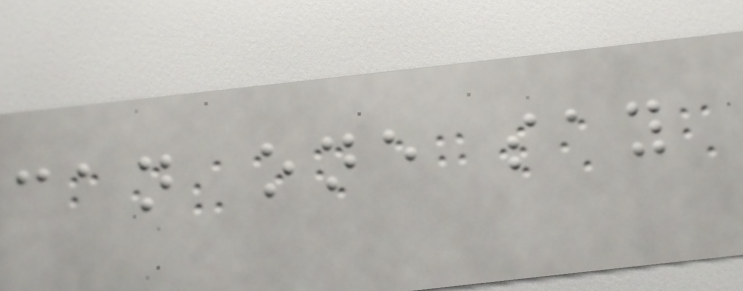can one say
